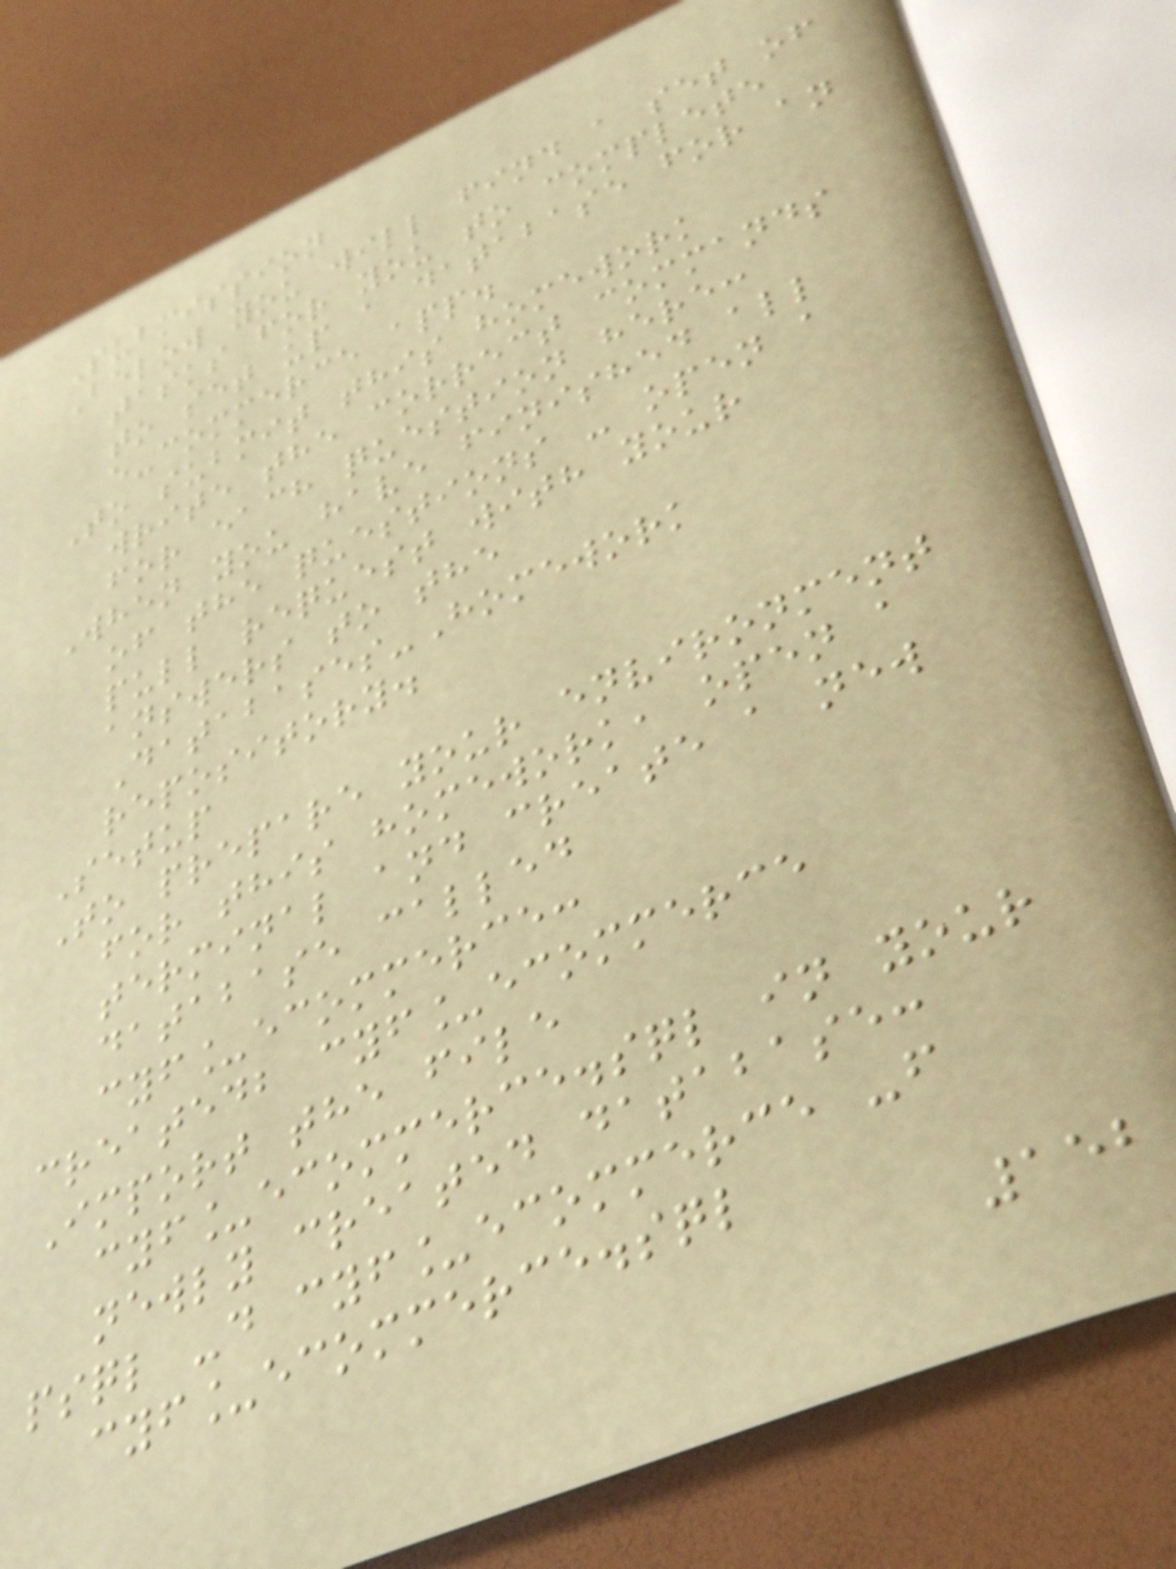Submission
Below you will find a set of
tasks for you to complete
to set up a database for an
e-commerce app.
To submit this homework
write the correct commands
for each question here:
When you have finished all
of the questions - open a
pull request with your
answers to the
Databases-Homework
repository.
Setup
To prepare your environment
for this homework, open a
terminal and create a new
database called
cyf_ecommerce:
createdb cyf_ecommerce
Import the file
cyf_ecommerce.sql in your
newly created database:
psql -d cyf_ecommerce -f
cyf_ecommerce.sql
152
